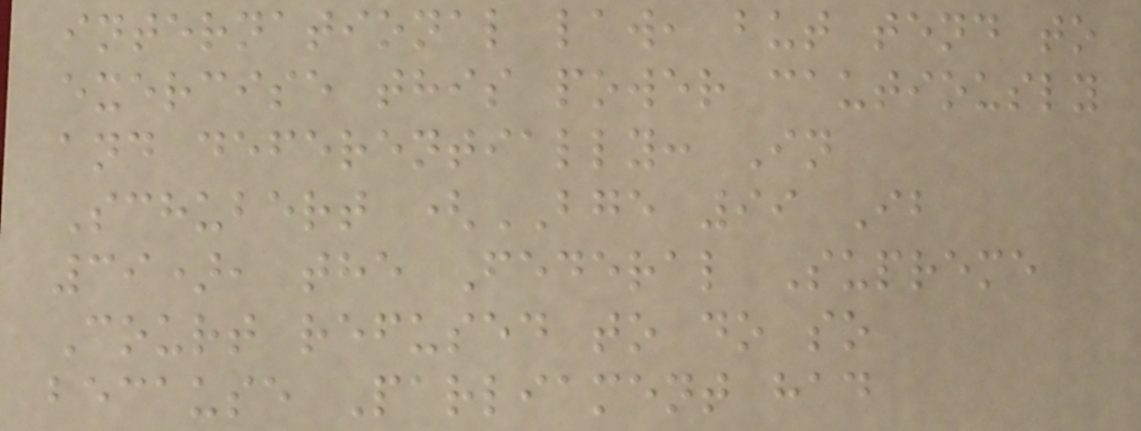international law, but tend to
exercise this power cautiously
and deferentially: In
Schubert (BGE 99 Ib
39), the Federal Supreme
Court refused to do so
because Parliament had
